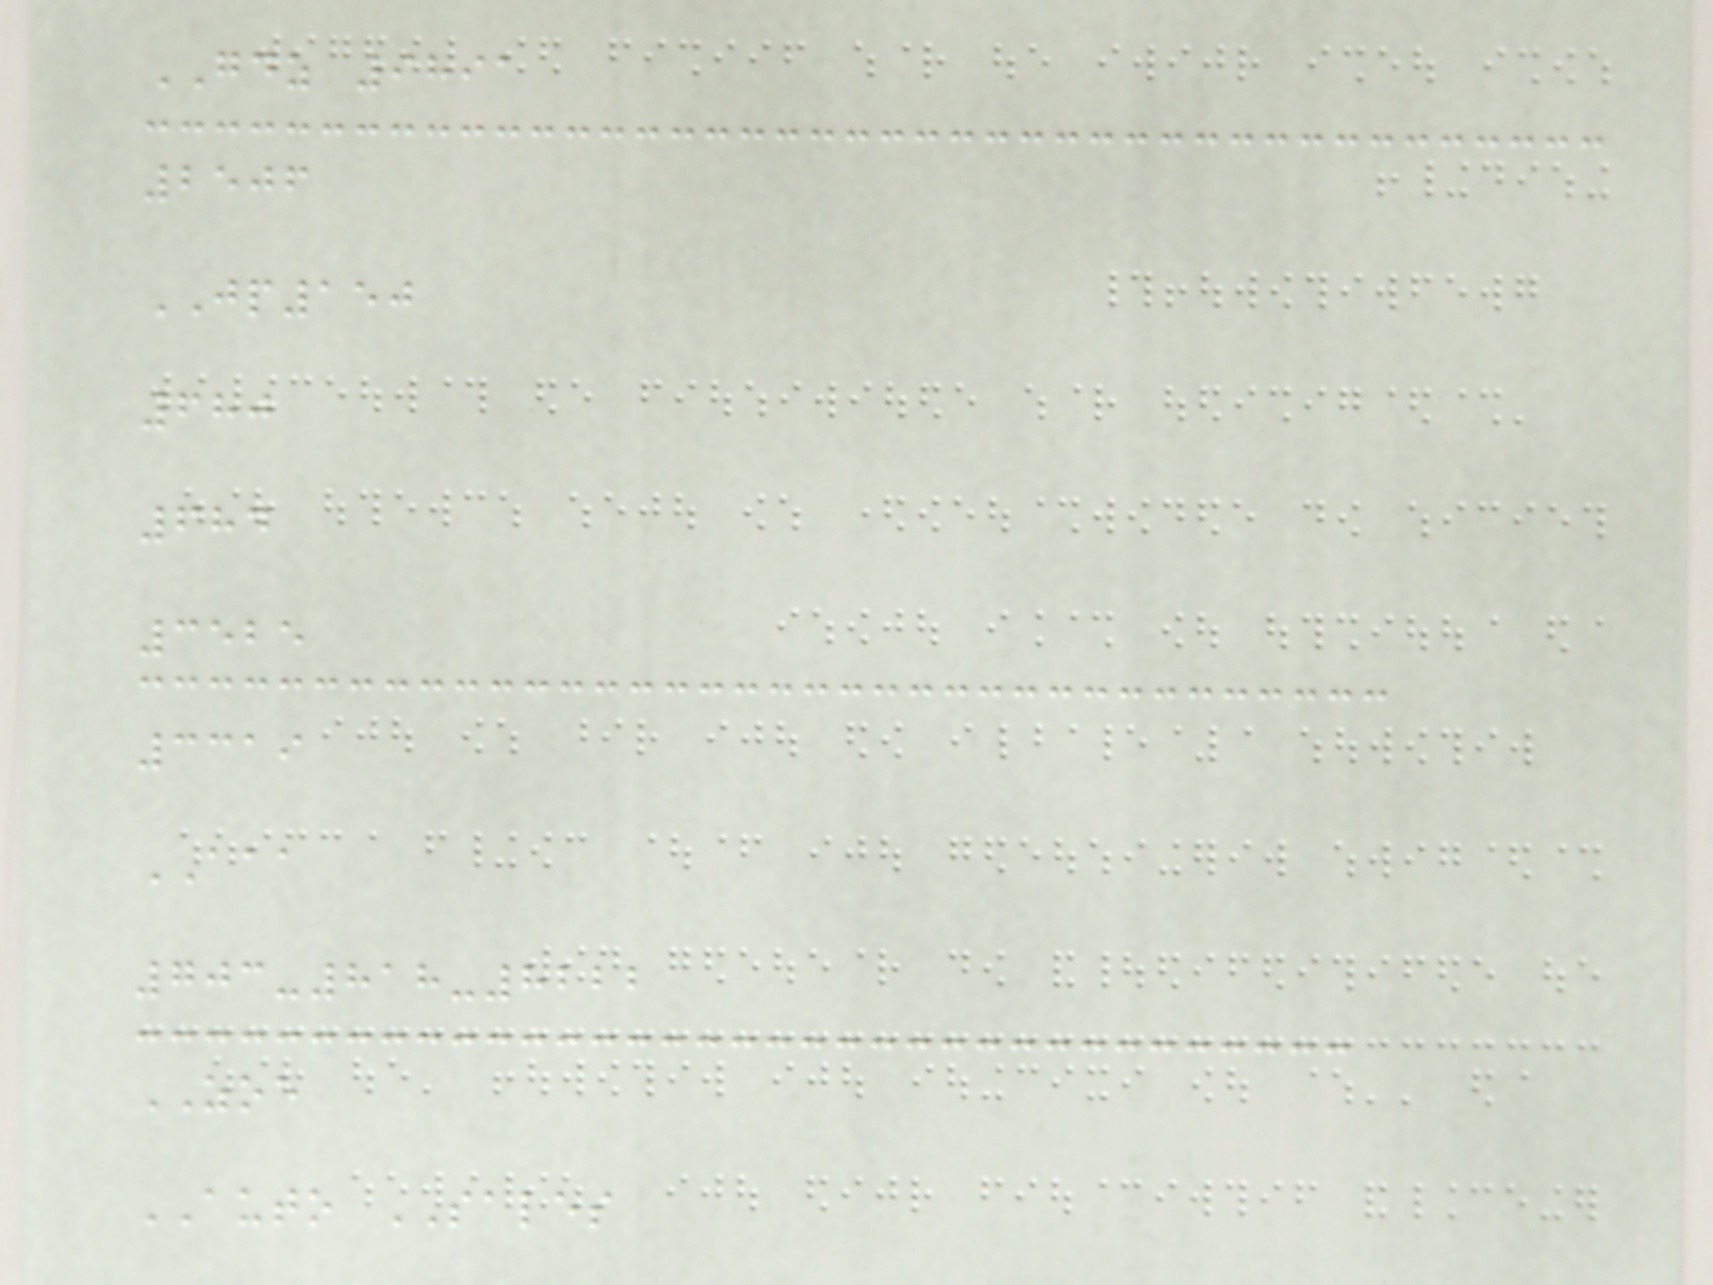GDZ 9891
2506
JP150
680
684
3525
3319
AAA
703-818-8222
ZOE
AUTO SALES
